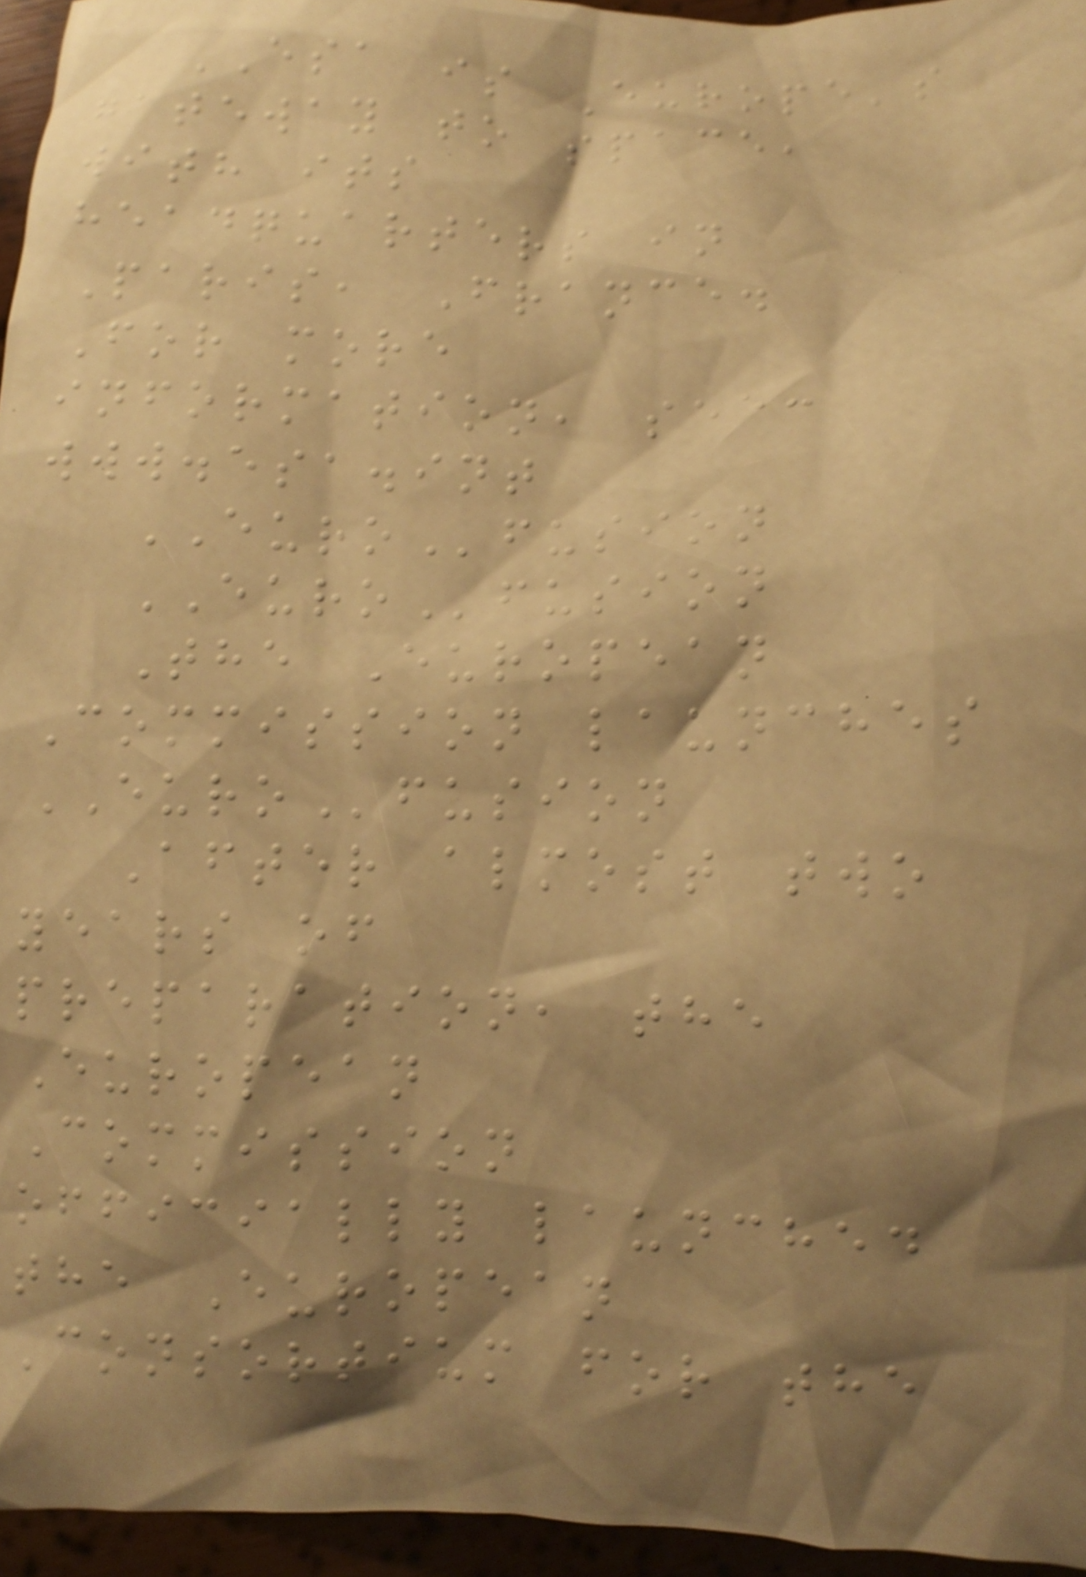ESA is Europe's
gateway to space,
with its
headquarters in
Paris, France.
For more
information, see:
www.esa.int
EUROfusion
EUROfusion
The European
Commission launches
EUROfusion
After almost two
years of
preparation, the
European
Commission
officially launched
the European
Consortium for the
